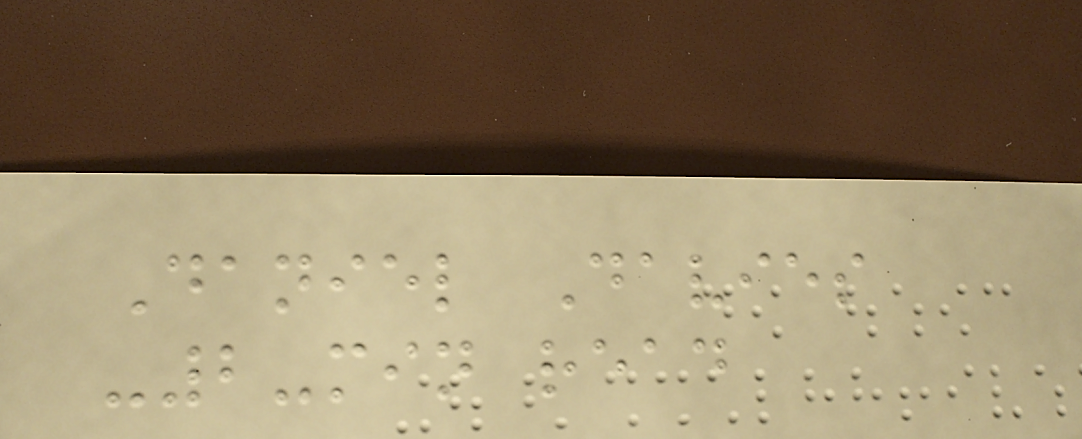Daniel Davies
-2-min read
